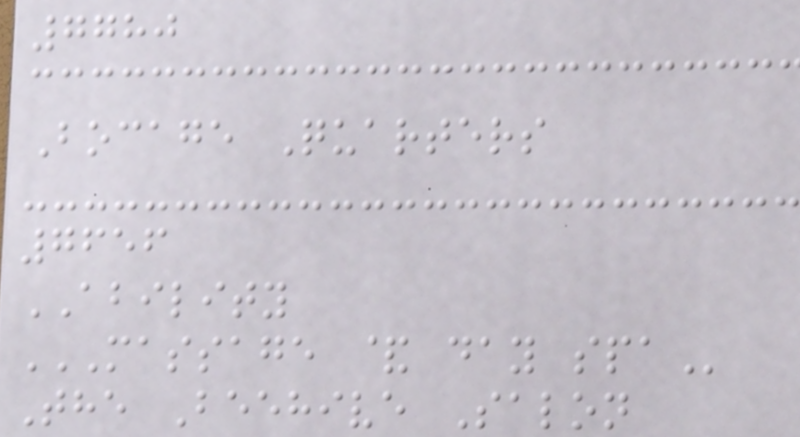7780
Bocage Quarters
7656
ABILITY
MASSAGE & DAY SPA
The Beehive Salon
